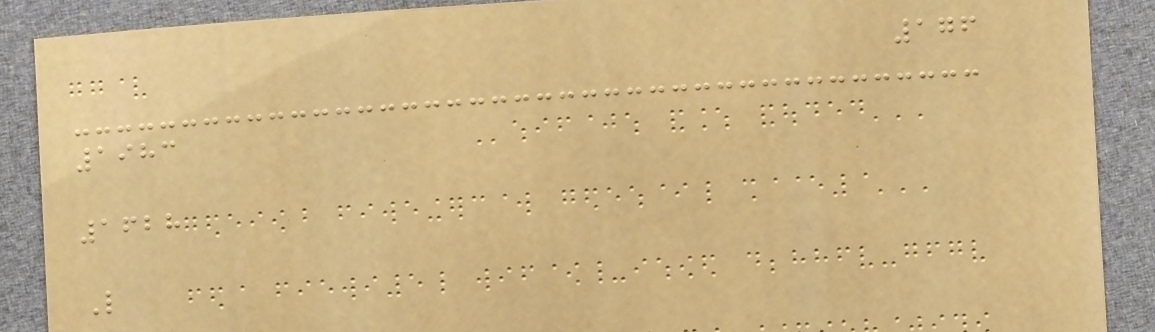176
1983
1628
L
